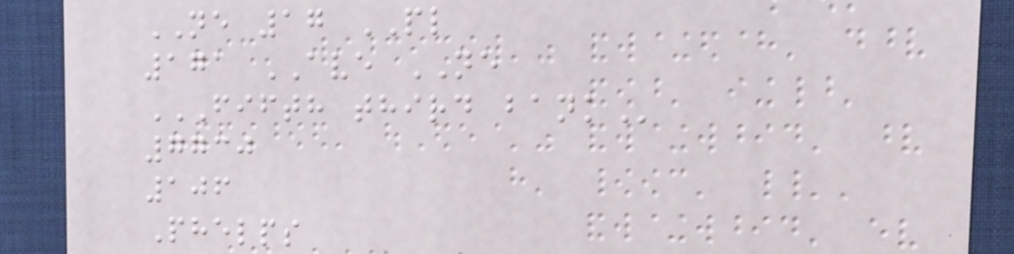NE 17 PL
171 AVE NE
FIFTH THIRD BANK
7730
106
Phelps
